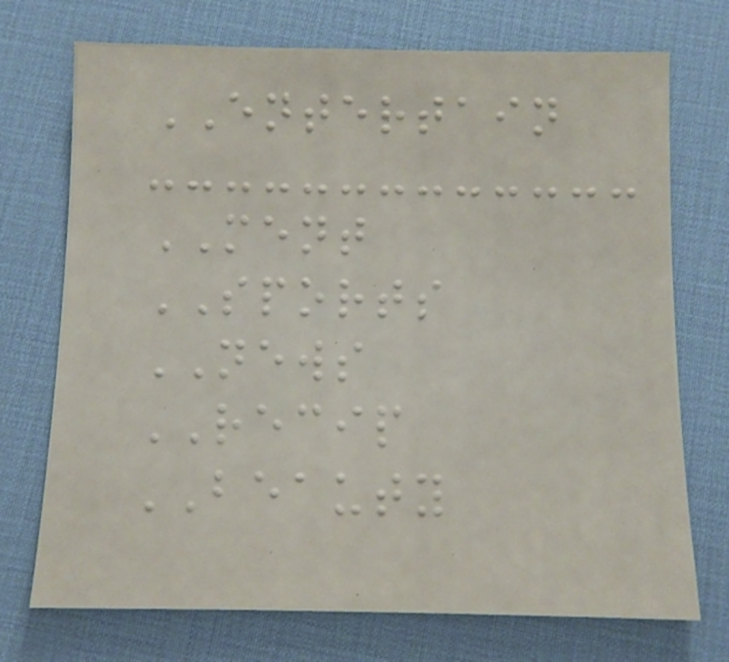ENTERTAIN
MENT
SPORTS
NEWS
RECIP
BEAUTY
